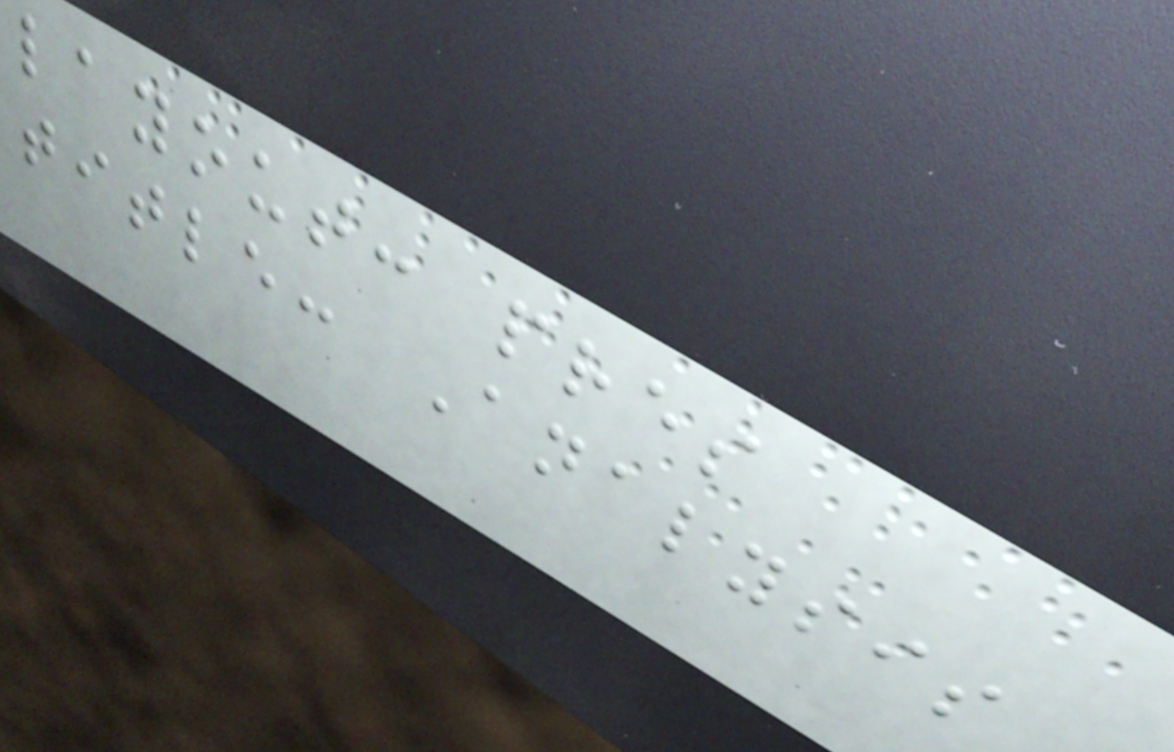layout: pres
title: Analysis
